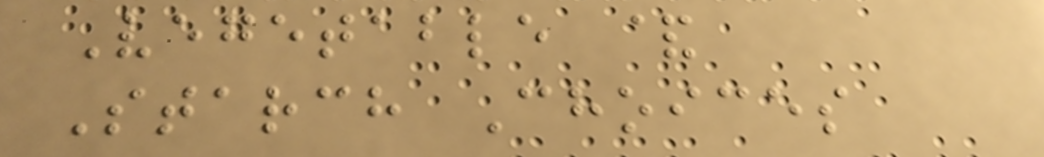Vegetable &
Starch Choices
